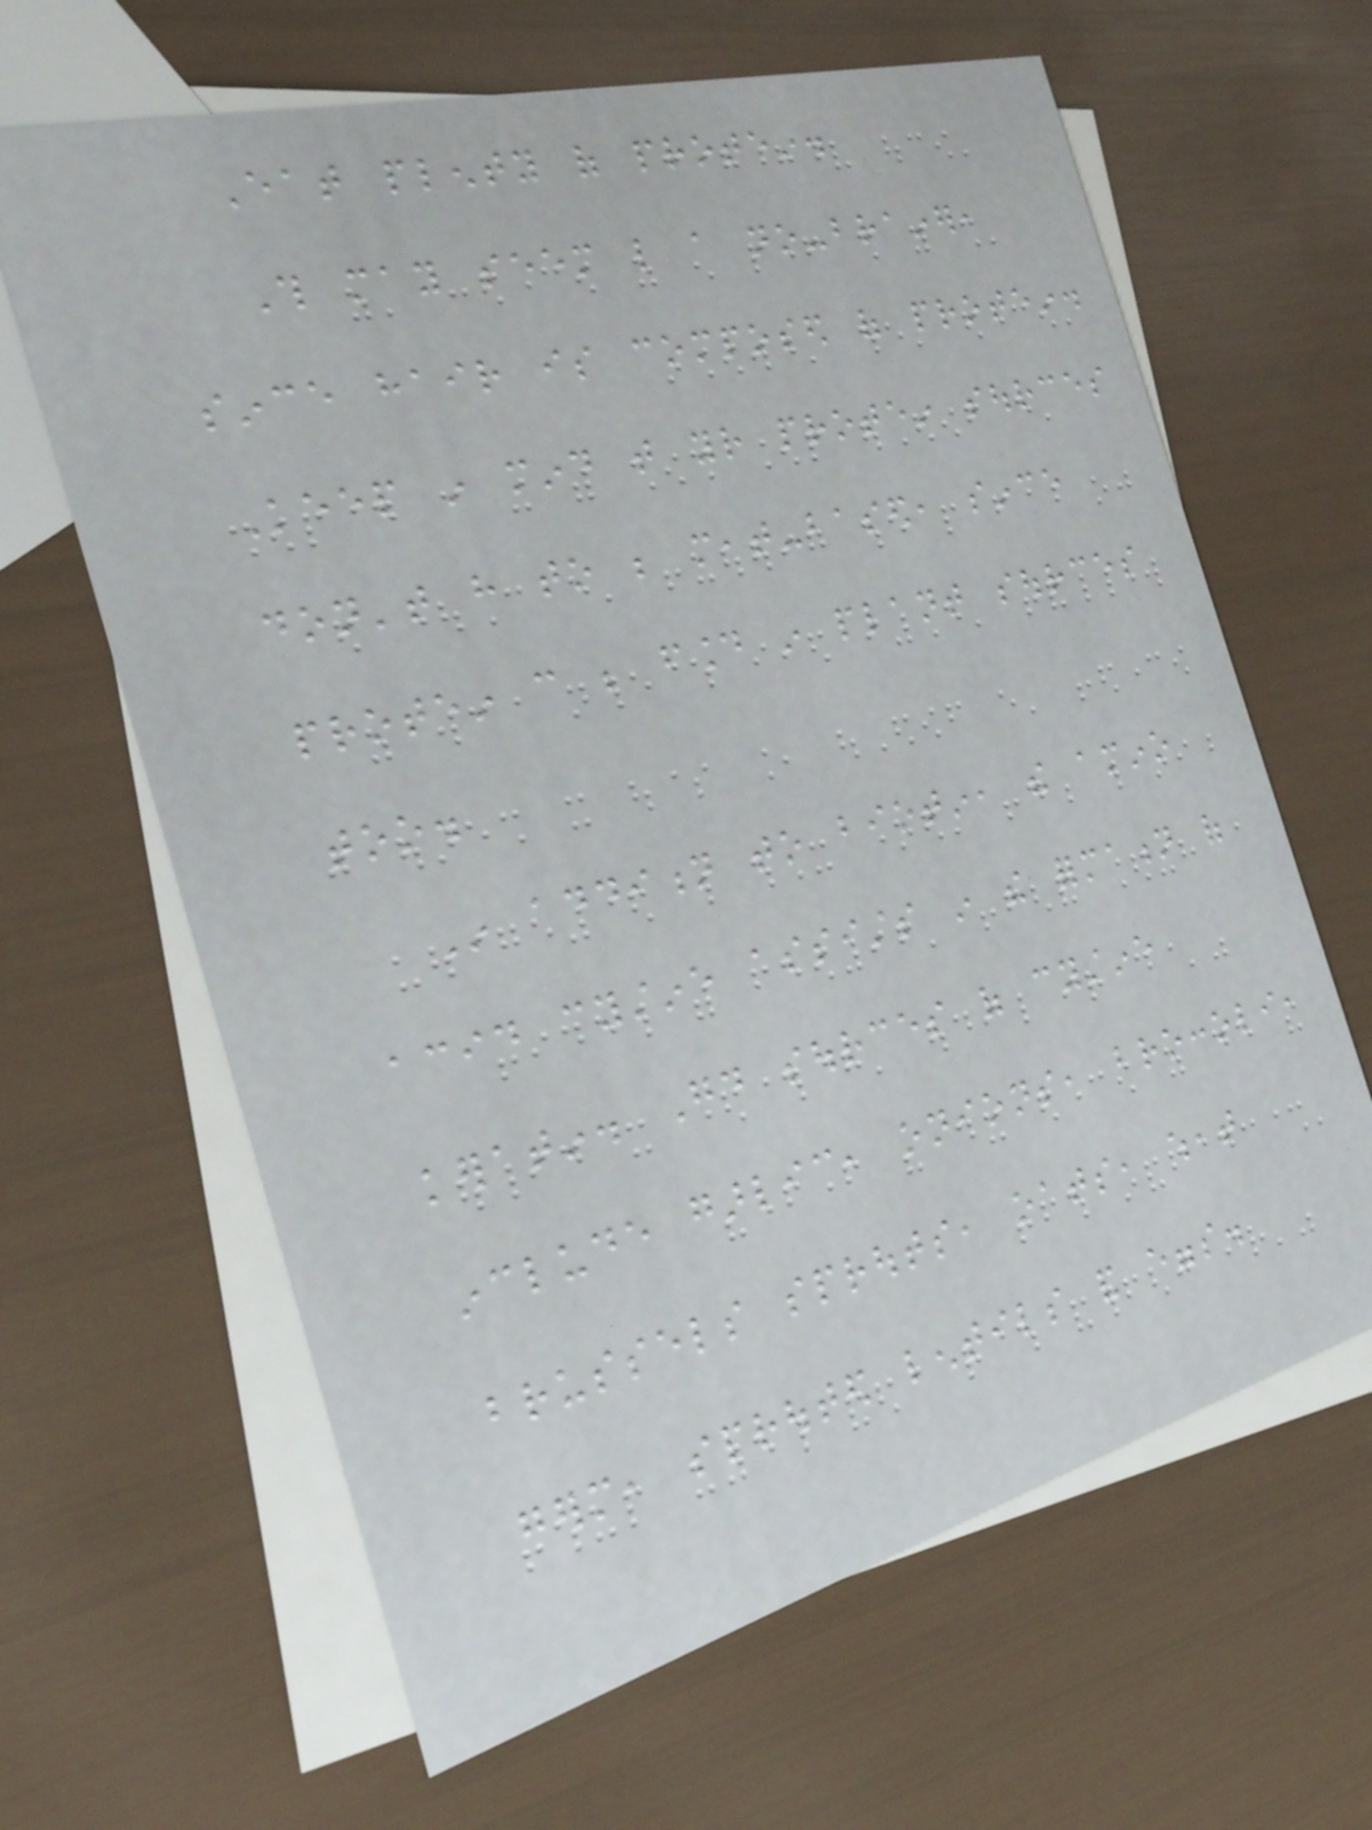Eat plenty of protein.
This may seem like a no-brainer,
since hair is composed of protein.
Keep in mind that your protein sources
don't have to be meat-based, since
protein can be found in plant sources
too.
In addition to biotin, the amino
acid cystine assists in the formation of
keratin. Good sources of cystine
include garlic, onions, broccoli,
brussels sprouts, oats, wheat
germ, sprouted lentils and eggs.
